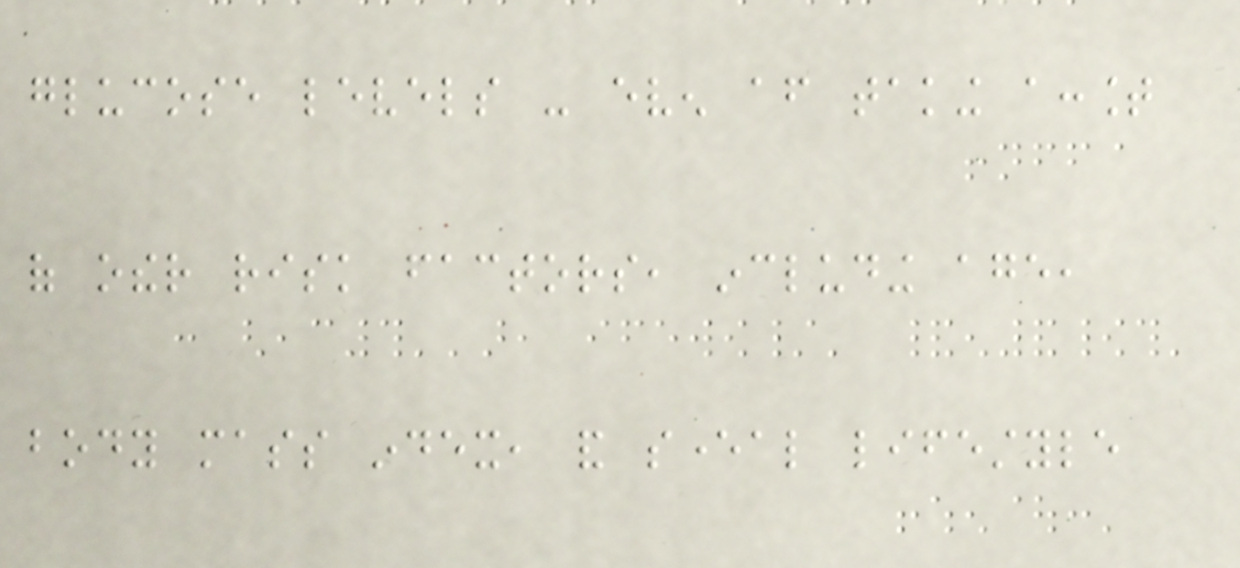glucose levels - even after taking account
of other risk factors, including age,
body mass index, and several lifestyle
